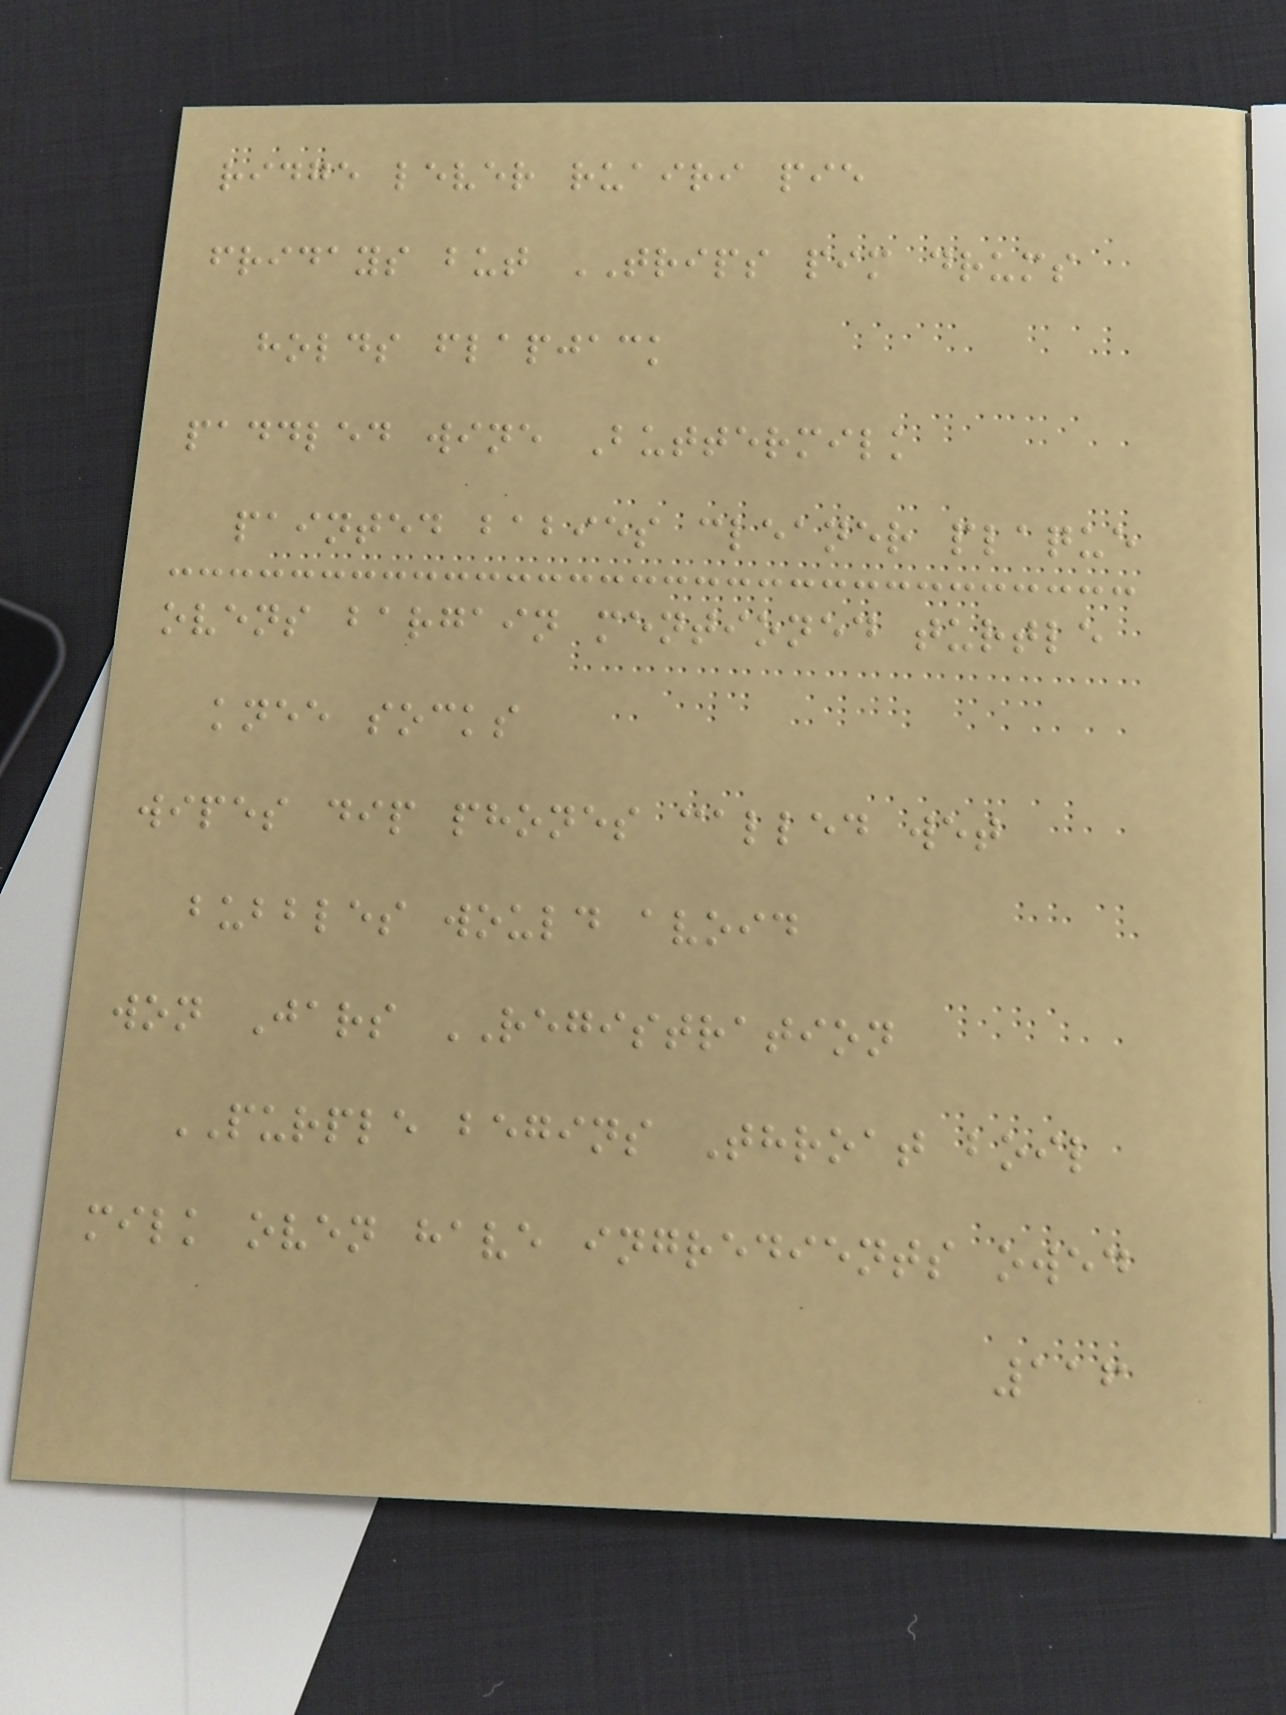ridge lever ruairi pie
fridays but TRIPS pim drums
holds flapjack
paddled wine Buttermilk
painted babies cleaner plaque
ovens bargain mentioned turtle
knee socks
wipes dip phones called wet
bubbles would avoid
won Jars REGISTRATION
PURPLE begins Throat boil
milk oven have ingredients owed
116
